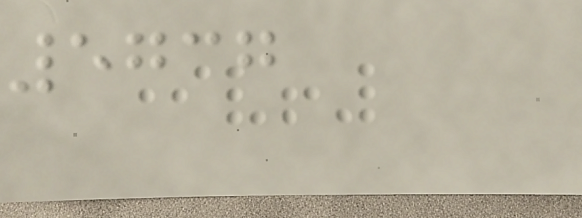5737
